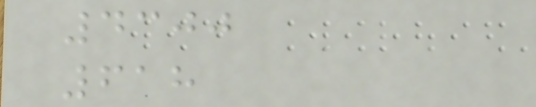4300
618
